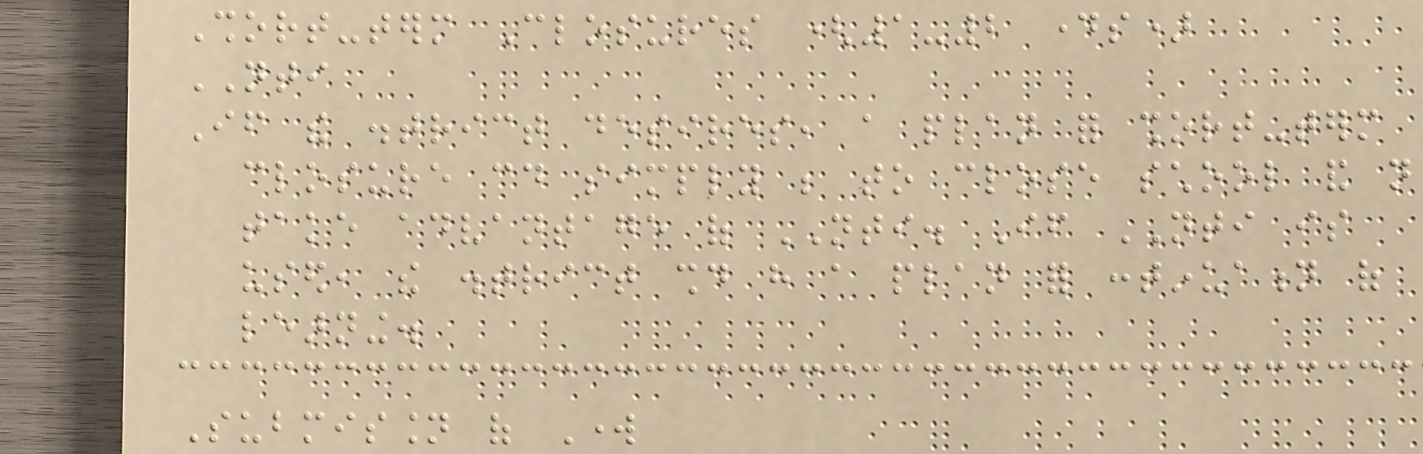Short-term Closures (1-2 days)
NTI
If the district desires, a plan for short-term
closure could simply be to close school and not
take advantage of NTI. If NTI is
used, the district should have a plan for continuation of
learning.
Submission of Work
